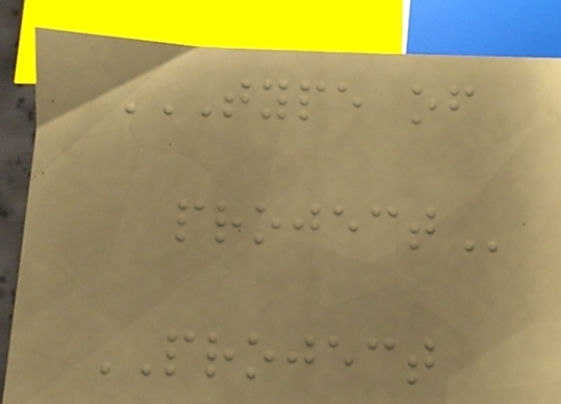TYPE OF
PROJECT
PROJECT
